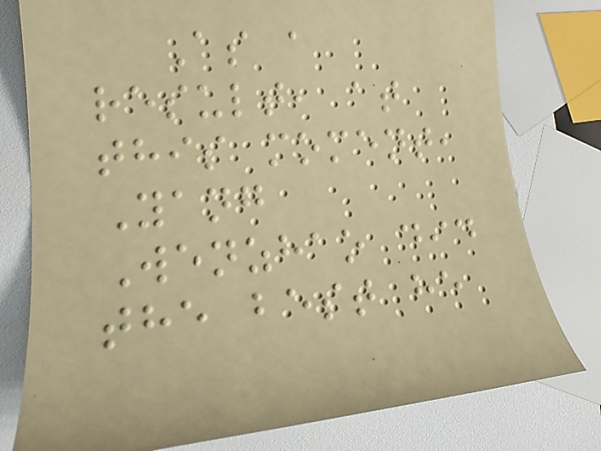As a
result, at
this moment,
Yang
Wenzhao did
the best he
